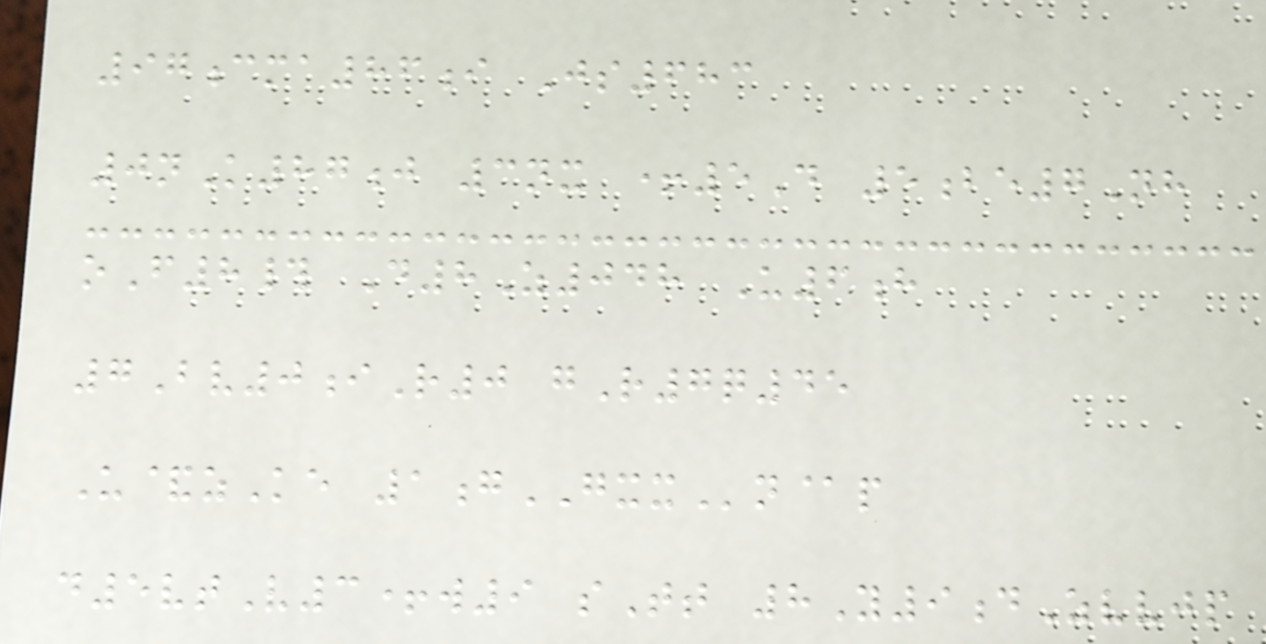97cma86i Js683
0nK87j 3nx +5D 5be7Nh
oF8# D8Z048 U6h
7Bv0iR0 gR7q45
U&zKe 1gGXXn@p
d5vtV3+w9 sTt 8Y9dZvvjp
